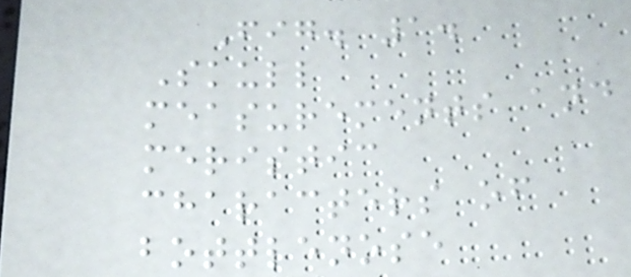Fig. 1.
Skull
measurements and
meristic
characters of
bottlenose
